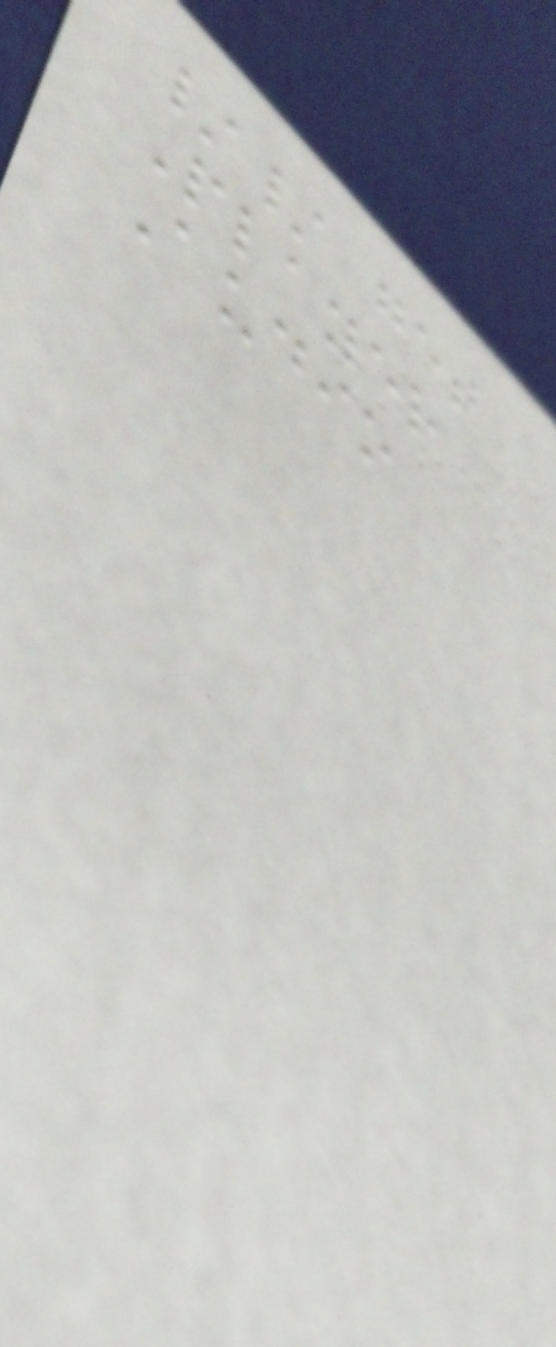// get
Player
Audio
